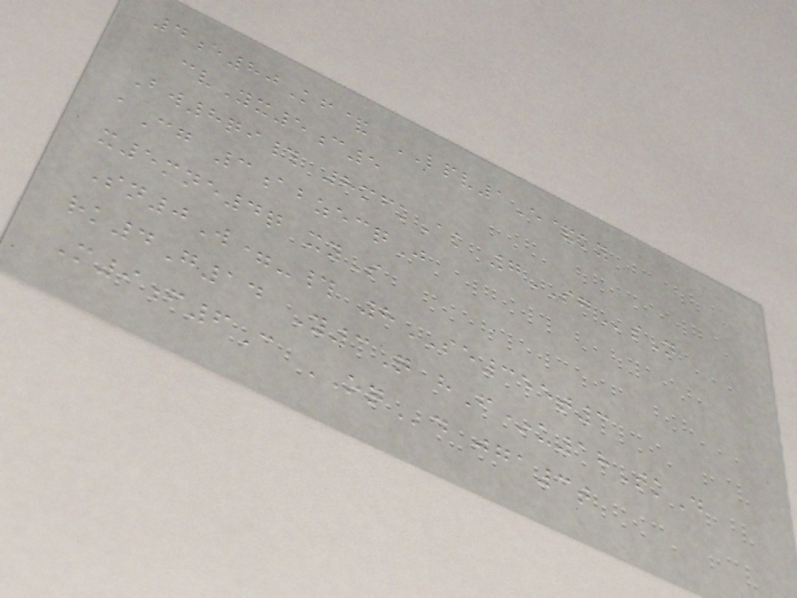4e80Kf& LPV1E&ky
cvYx5c5
Bw8qi# 8mfkAk 7SGsN
aCg 3abzecqJ
x5mne4q xyS
Sn0W=-# 8SE355t3
rk4G14 Y3Q hF*u18TkD
M9f6C OQd jga3t
